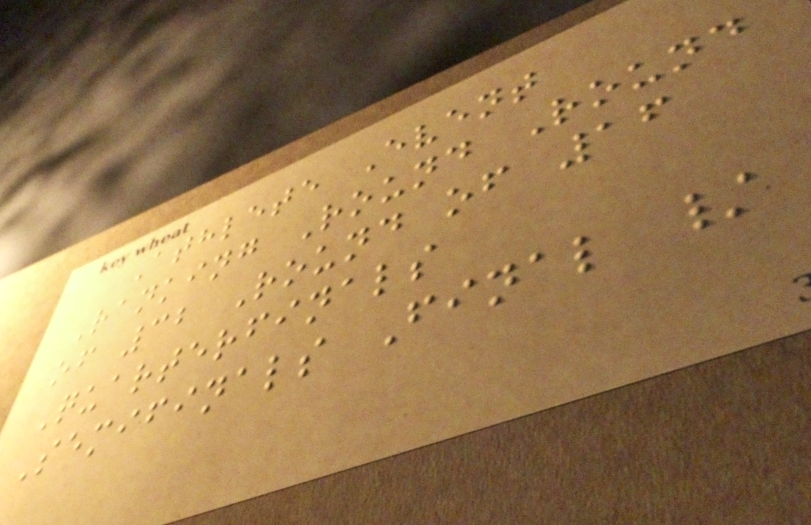Athlete Event
Ranking Round Round
of 32 Round of 16
Quarterfinals
Semifinals Final /
